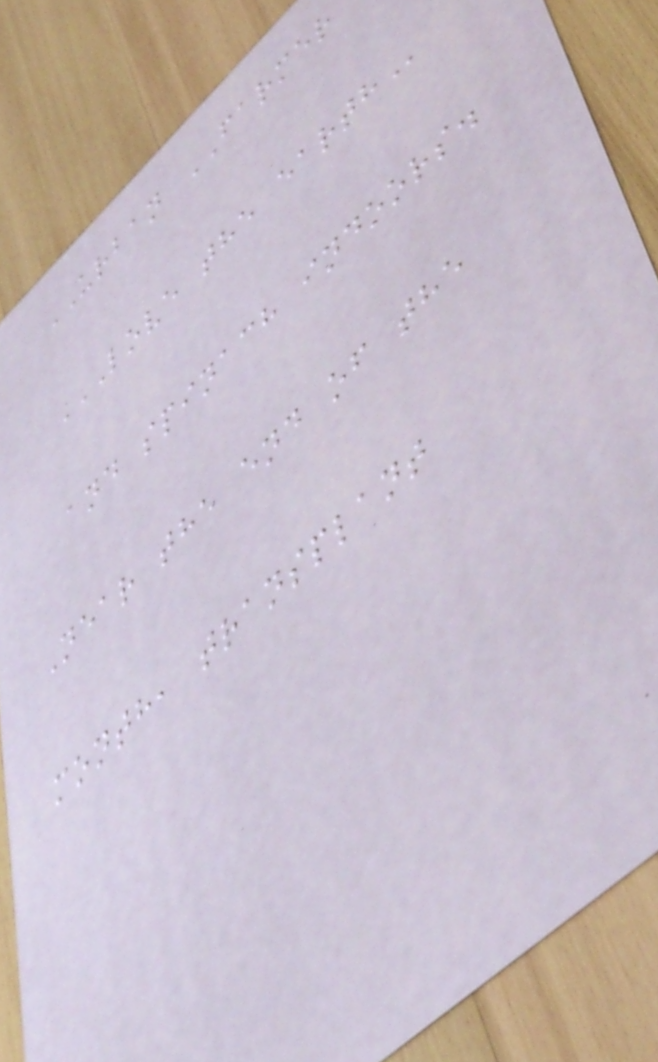URBAN FARMER
LOVE THE EARTH
and spinach indoors.
Near the end of the
month, transplant
